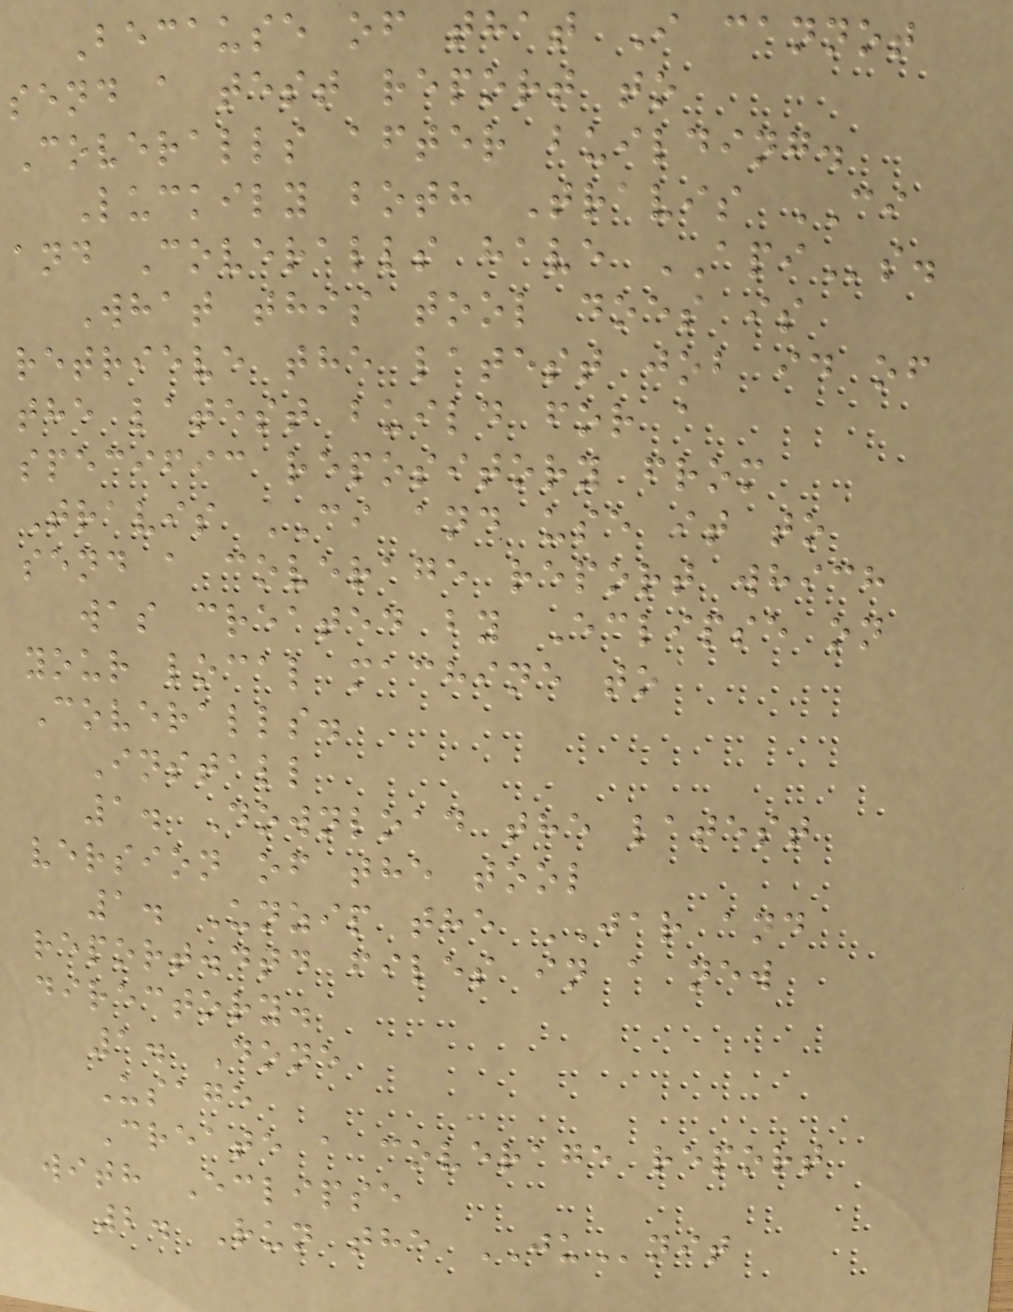Because of that I cannot
send a test report to
Coveralls after building.
Luckily both Travis CI
and Coveralls have APIs.
What this tool does is
retrieve the latest job id of
the latest build for a
specific repository from
Travis CI and use it to
send a coverage report which
was created by Eclipse on
your local machine to
Coveralls.
Install
1. Download the latest
version of the tool
1. Unzip the JAR and
report.dtd files in a new
directory.
1. Done
Usage
Create a coverage report
with Eclipse
2. Run the JUnit
